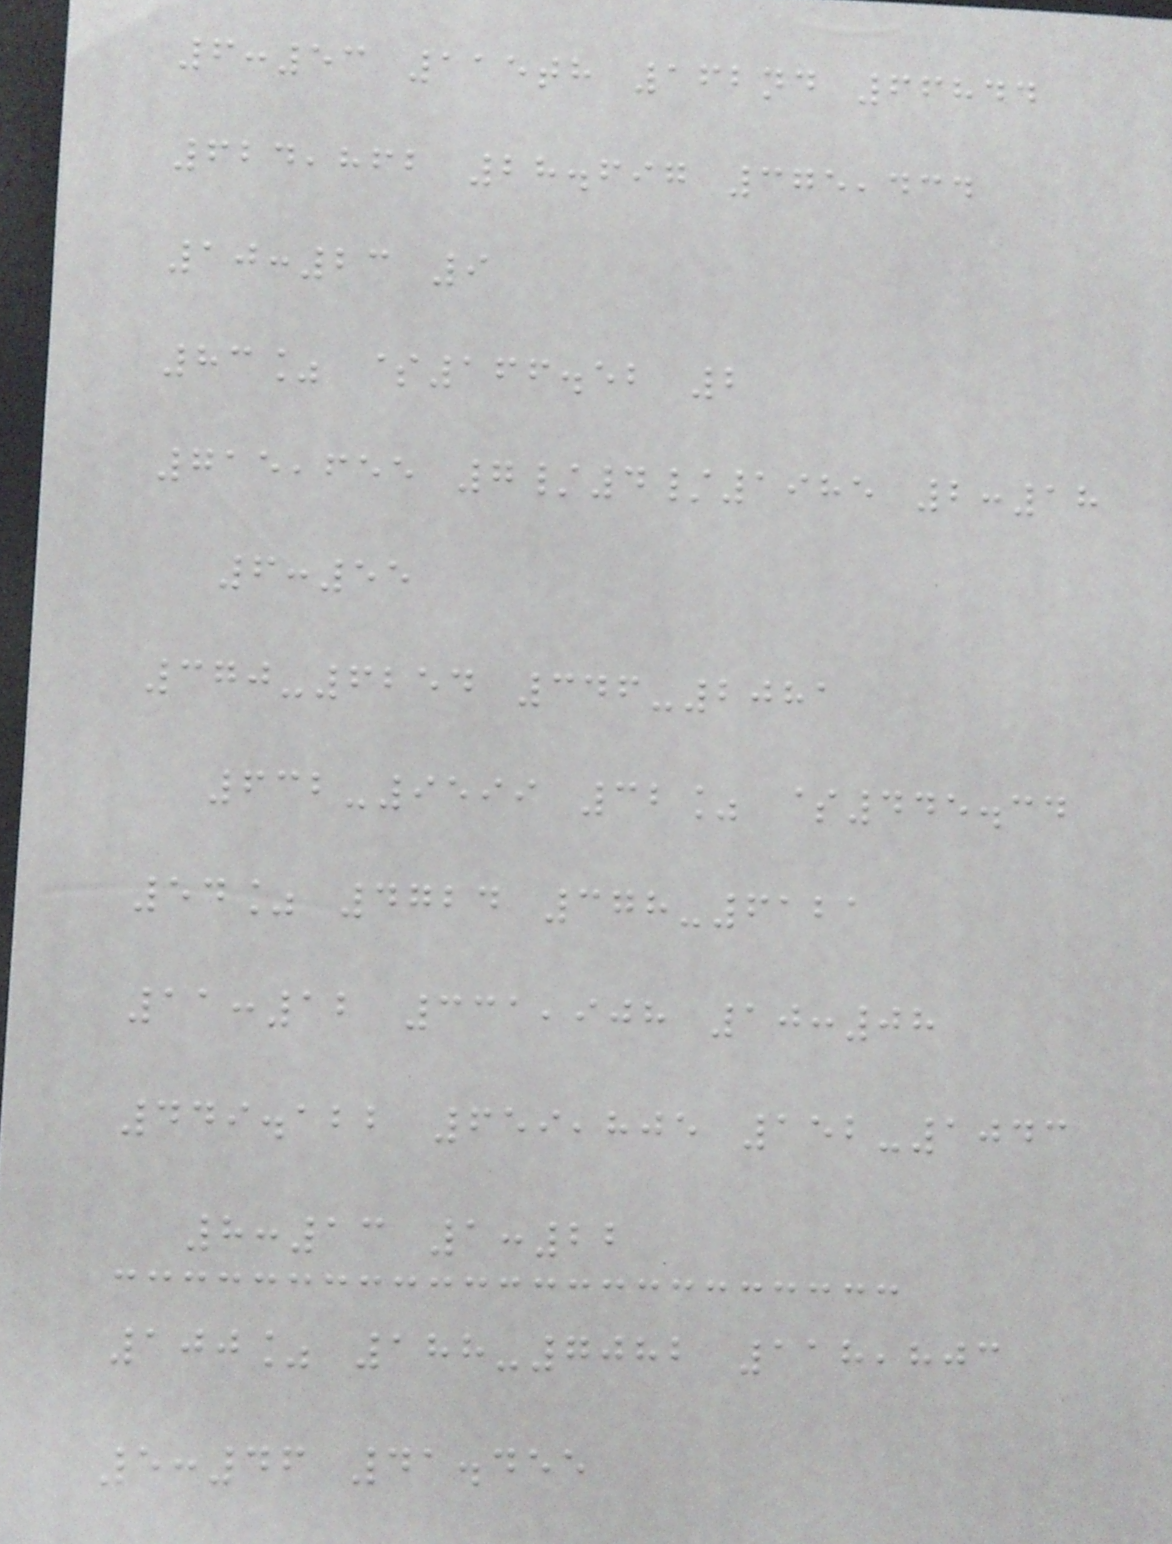6:53 115th 162nd 66844
624,862 28.697 375,434
10:23 9
83% $166.52 2
715,655 7/4/1985 2:18
6:55
370-6254 346-2081
632-9599 32% $445.34
54% 4724 378-6121
11:12 331,908 10:08
449.122 659,805 152-1043
8:13 1:22
100% 188-7082 118,803
5:46 41.455
